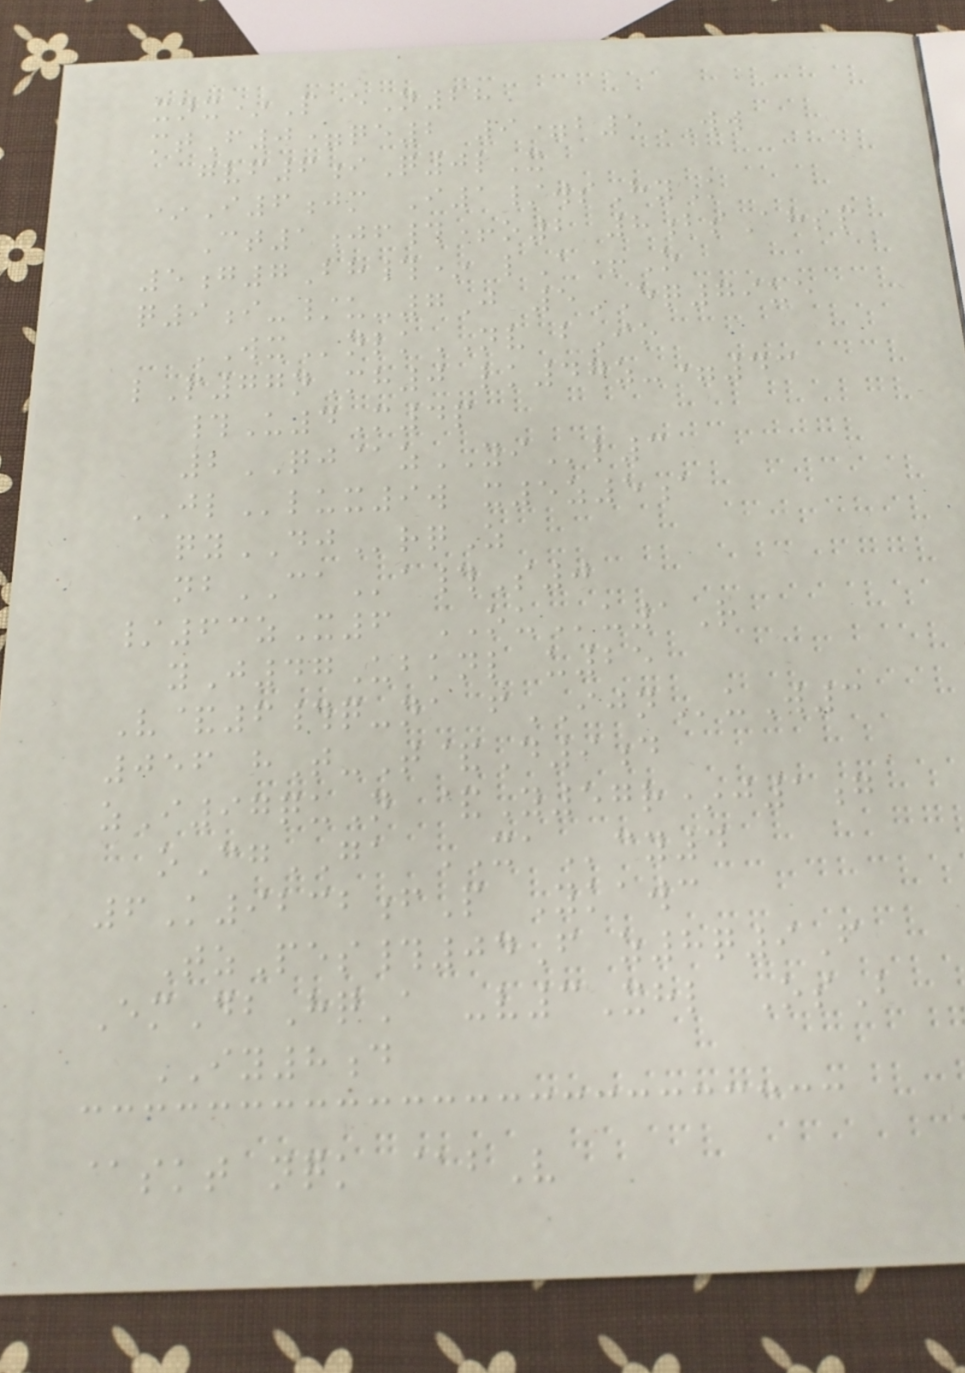xnx*P eN28
mtF0=qe2 9=b5WW
gvf6iQ0lX
*I6jm I1/wsHyK
Ct1jf#+o2 8bsAhsp
5g7Bh#* lA+O
q9i-/u-7J 5EQ79ue
WXnlkNV bIo
lP77nMh0 lk47z-=43
#U4M4p
2QJ@zYIl3
JLlux9w x5z5a
qyDJrqZ
nbCAa#S0
/63zX6 OUu1R
yJ47Ubknl u25
V&6#q-na fIJNuW3
056 hT-T&D9d
zI97quN &Y57r*j1g
oCgGA XAcy4
6K9232fP Ykawc
TzPes#04F z8q9F
EmDbHqA -v3Xhl OsB
IY8d
@skt nqk @bV
